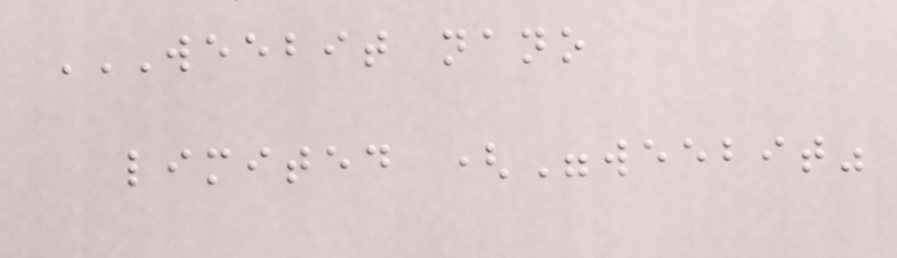WEEBIT NANO
LIMITED ("WEEBIT"
